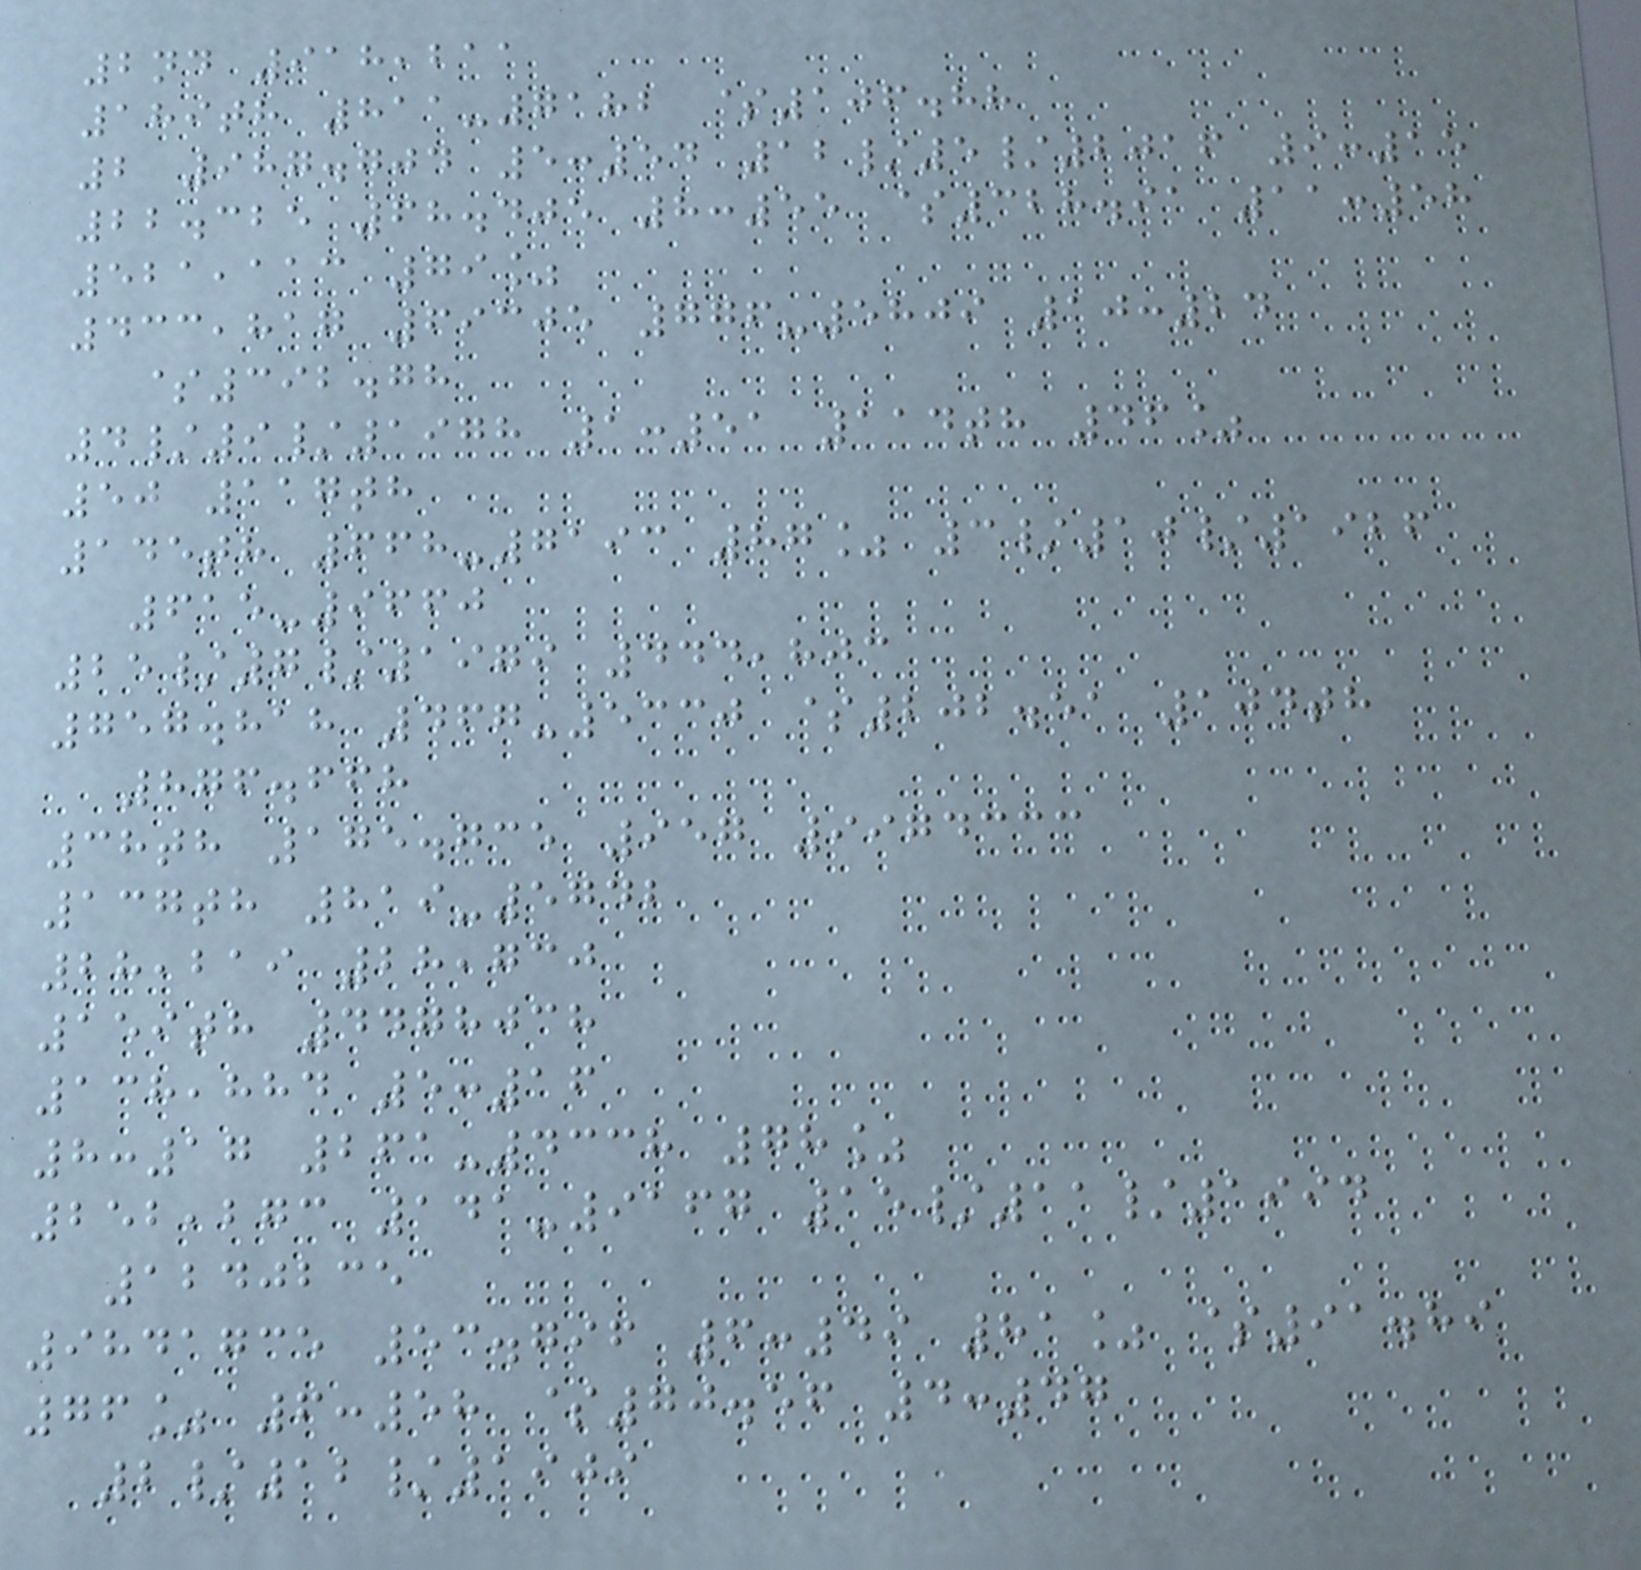2nd 918,211
189th 811-7182 $106.88
2 987.704 5:54 12/5/2016 9:15
22.325 68.405 8:55 $328.91 11:58
521,113 79%
433,817 69305 776-5809 10:24
$392.78
4/9/1978 1:51 114th 46%
50 117th
145th 668-7193 87% 3/10/1926
615-9660
25/7/1979 444,803
757.818 467-5330 $202.51 104th
876.668
38th 175.735 957 9974333
137th 819-5742
28,219 28,730
159th 4478038
138,884 5:16
8:17 261-4338 78%
252,273 141-9167 15/11/1994
1240235
9841735 53.796 6:49 81% $91.89
76% 6:58 $70.56 4:47
2/12/1909
